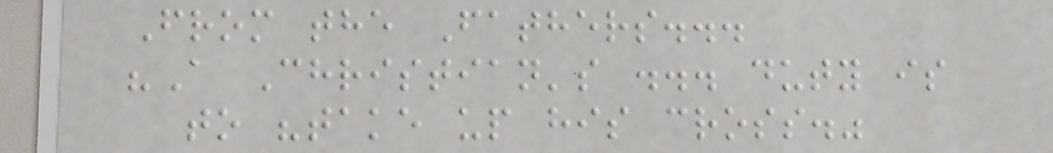From the Fathers...
"A Christian's ... duty is
to "take up his cross."
